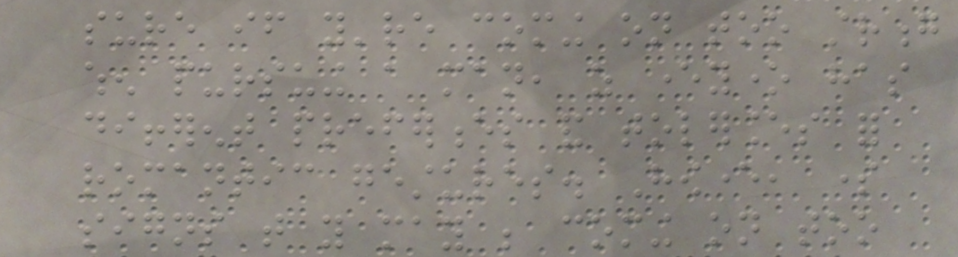sure if you're coming on too strong
when pursuing a man, as everyone has
different preferences and tolerances for
romantic gestures. However, some
signs that you may be coming on too
